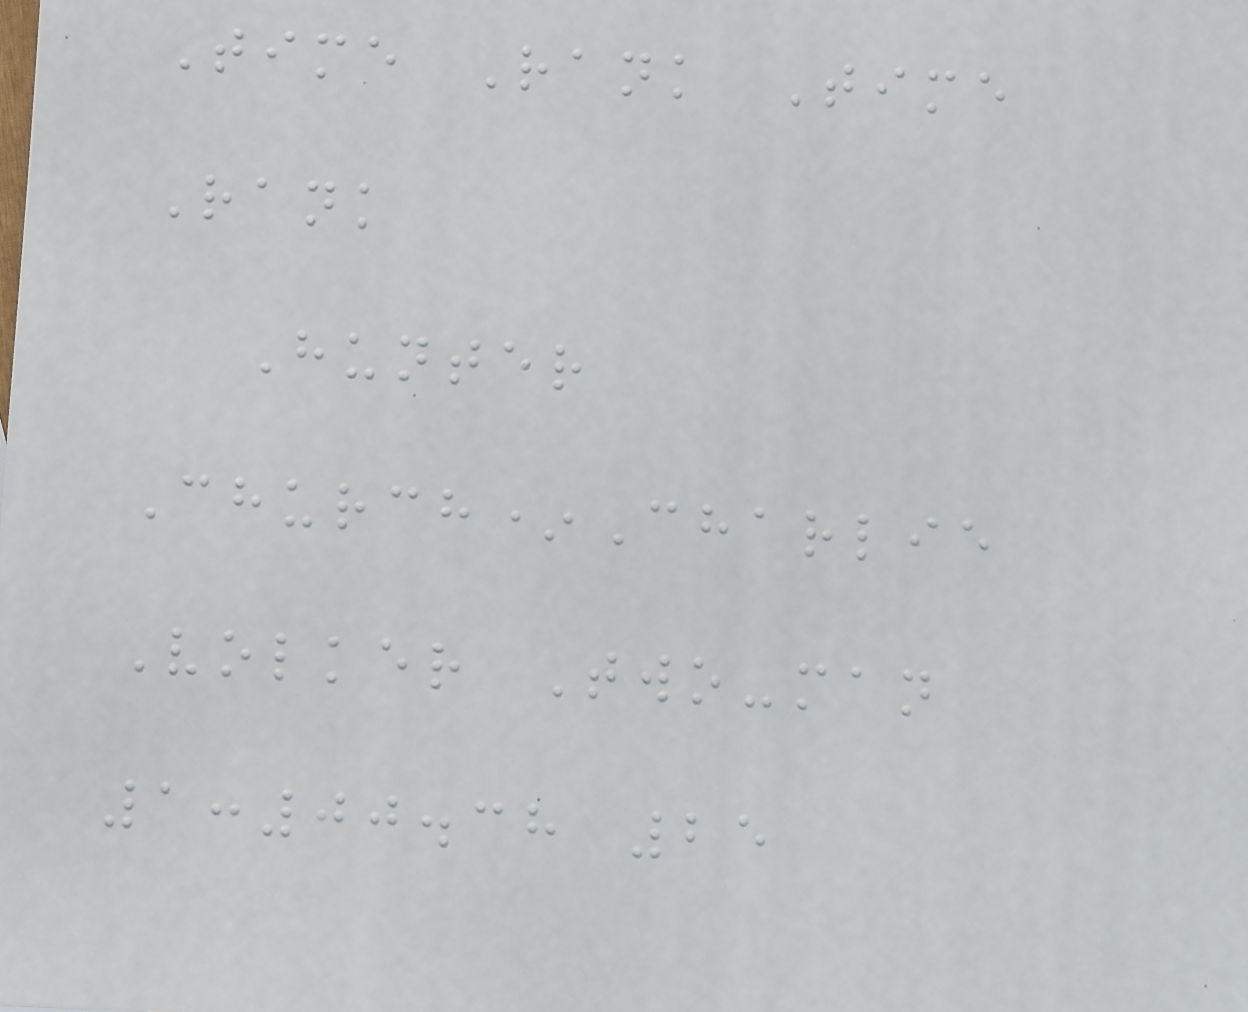Time Rank Time
Rank
Hunter
Church*Charlie
Volker Two-man
1:00.38 25
